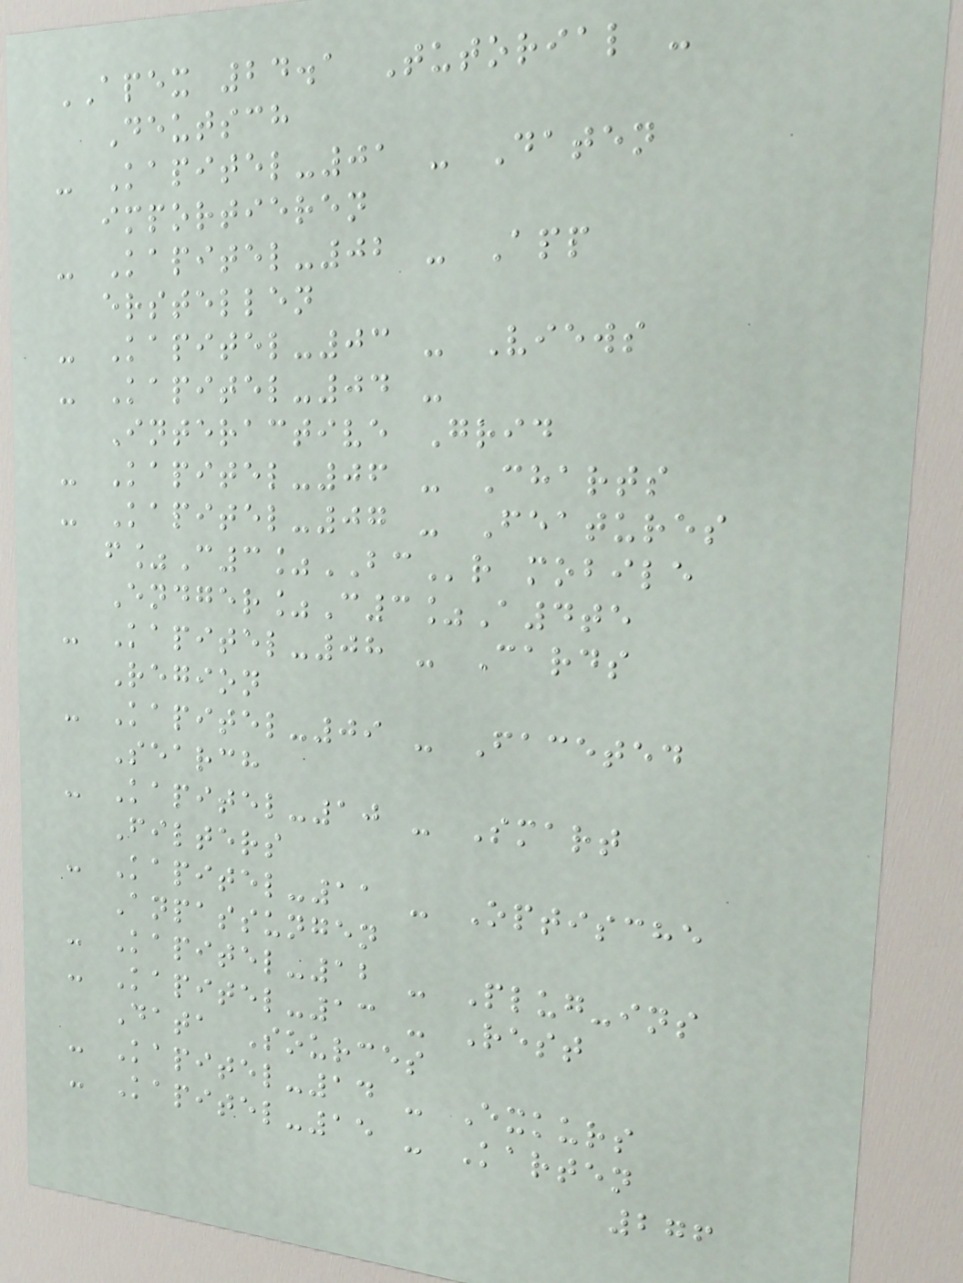APEX 24.1 Tutorial -
Deutsch
- Kapitel-01 - Daten
importieren
- Kapitel-02 - App
erstellen
- Kapitel-03 - Views
- Kapitel-04 -
Interactive Grid
- Kapitel-06 - Charts
- Kapitel-07 - Features
f%C3%BCr mobile
Endger%C3%A4te
- Kapitel-08 - Cards
Region
- Kapitel-09 - Faceted
Search
- Kapitel-10 - Smart
Filters
- Kapitel-11 - Optische
Anpassungen
- Kapitel-12 - Plug-ins
- Kapitel-13 - Rest
Data Sources
- Kapitel-14 - Exkurs
- Kapitel-15 - Karten
276
